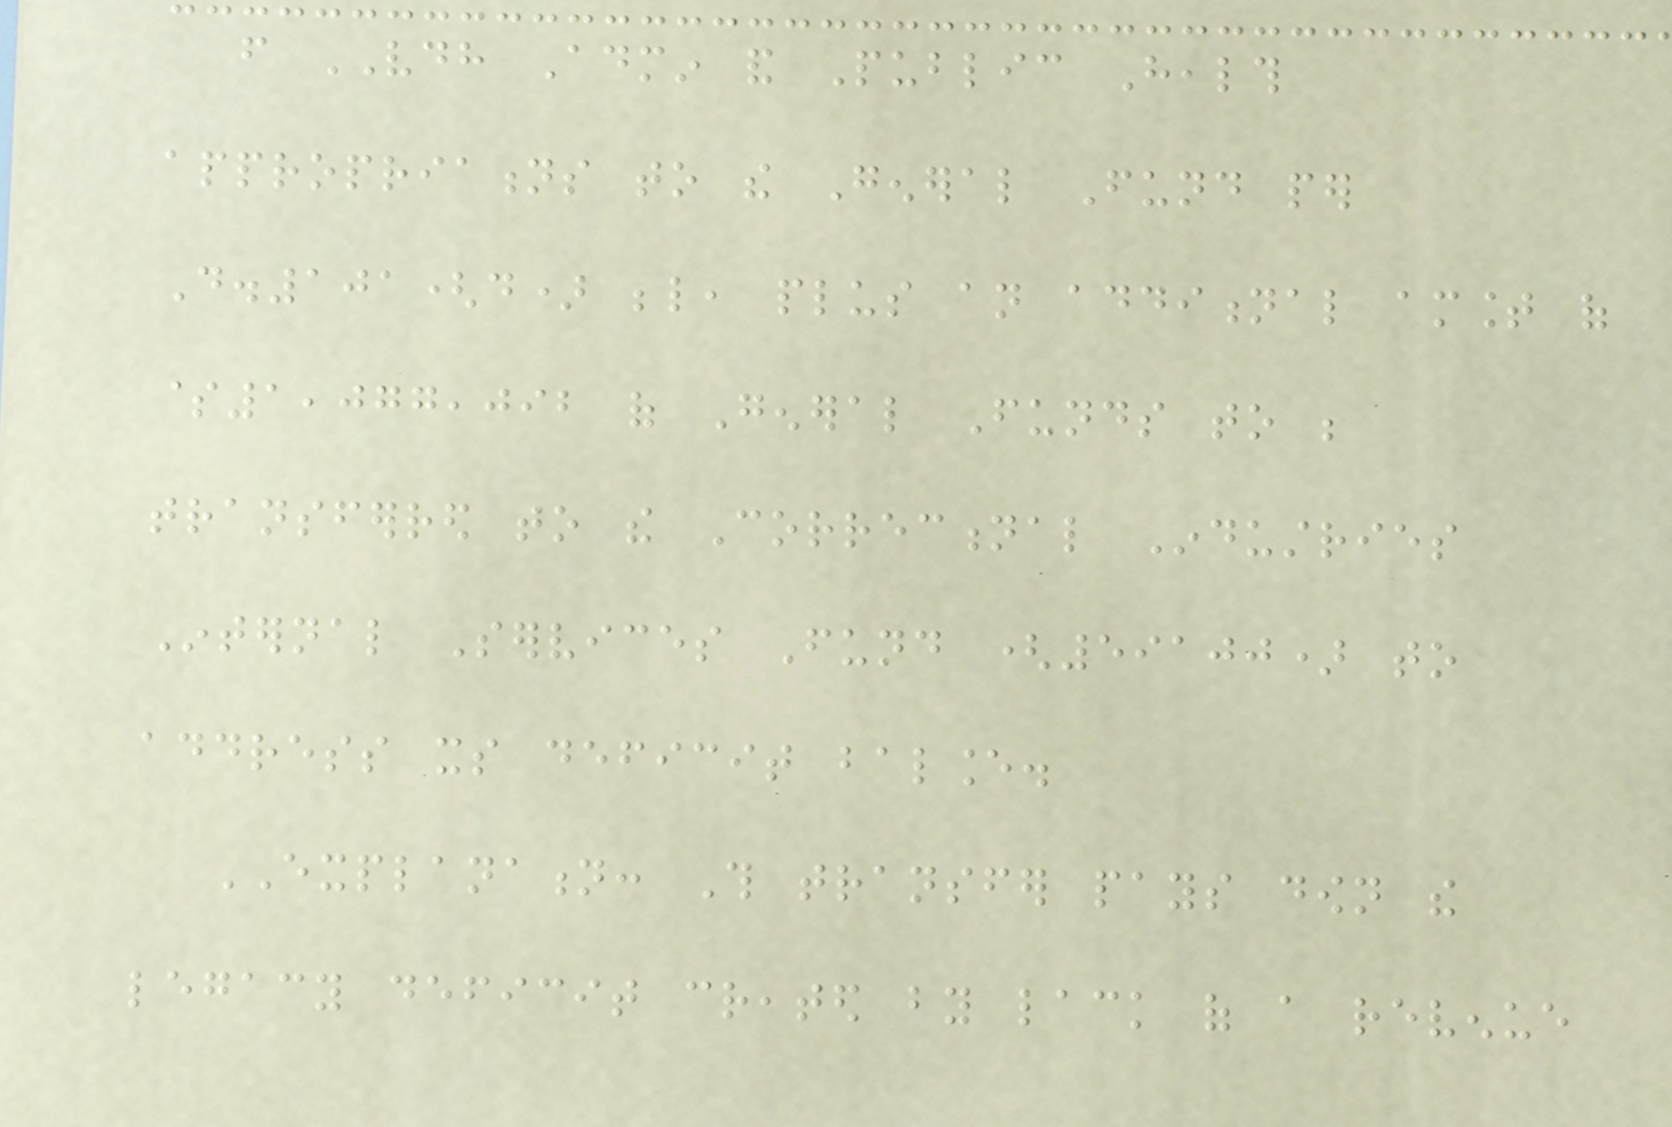from VDH Admin and Public Health
appropriations to the General Fund per
D.101(d) below, plus an additional amount of
$1,077,092 of General Funds to be
transferred to the Correctional Industries
Internal Services Fund (59100) to
address its deficit balance.
EXPLANATION: This transfer pays down the
legacy deficit created by lack of a revenue
